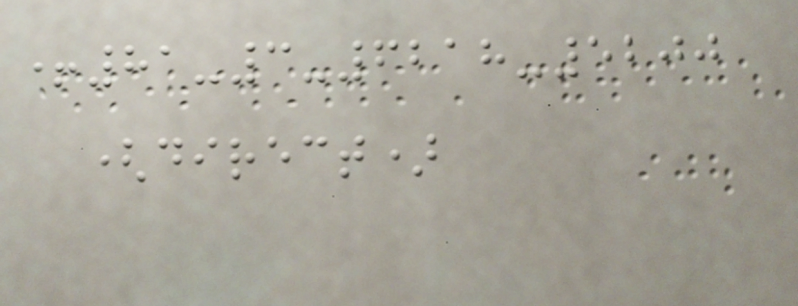+81-3-6218-5200
(direct)
